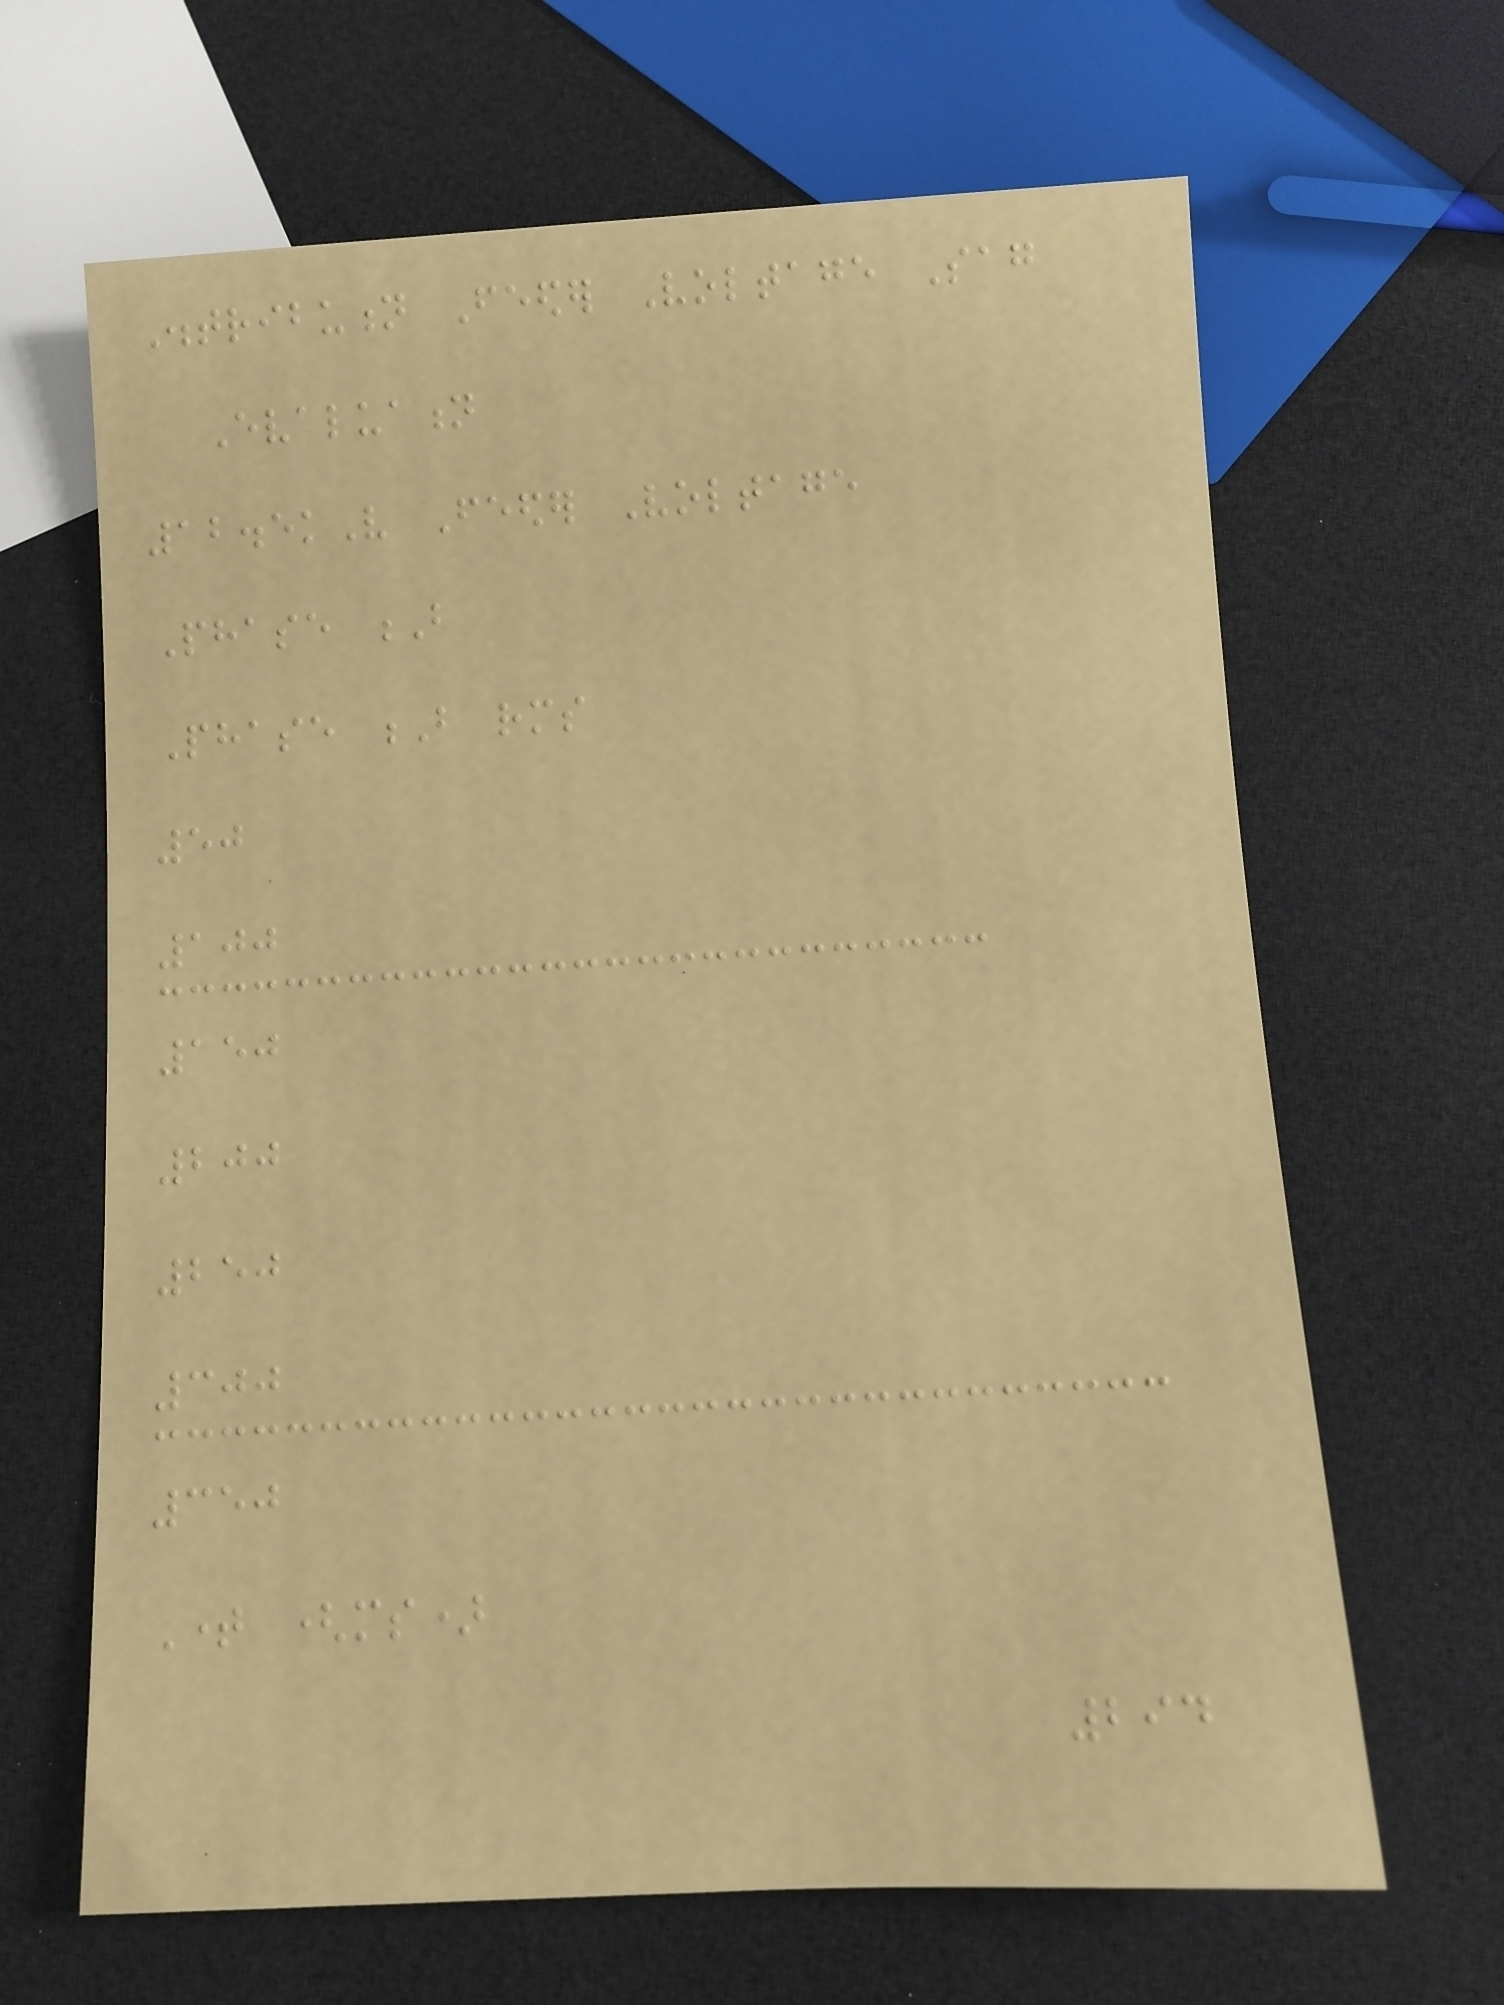Distribution Feeder Voltage Sag
Evaluation
12.5kV Feeder Voltage
Phase B
Phase B rms
50
100
150
200
250
300
350
Time (ms)
294
